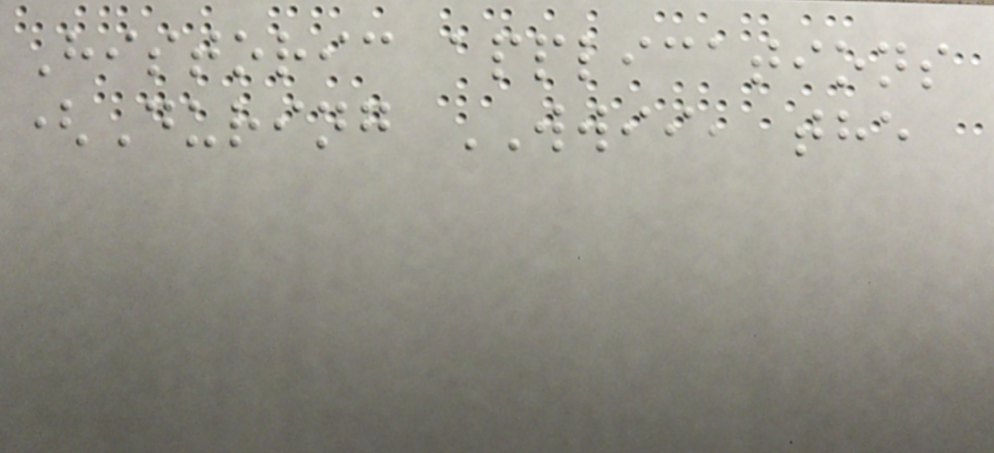Historic applications
(During WWII, the
